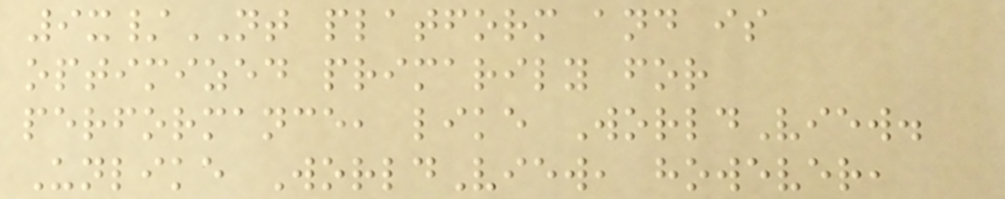9x/NT platform and is
optimized primarily for
performance, like WorldView.
Unlike WorldView, however,
